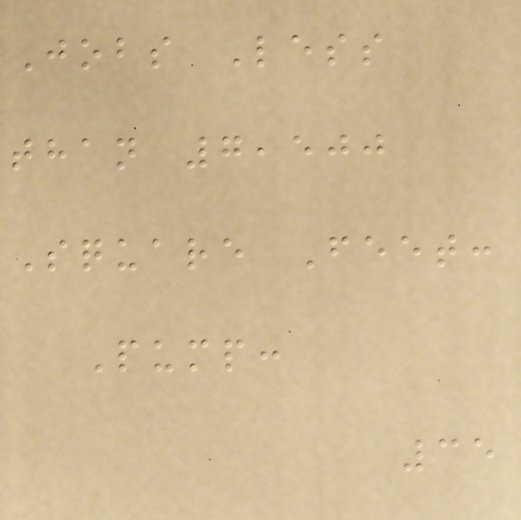Jobs Less
than 7,500
Square Feet:
Pump:
35
